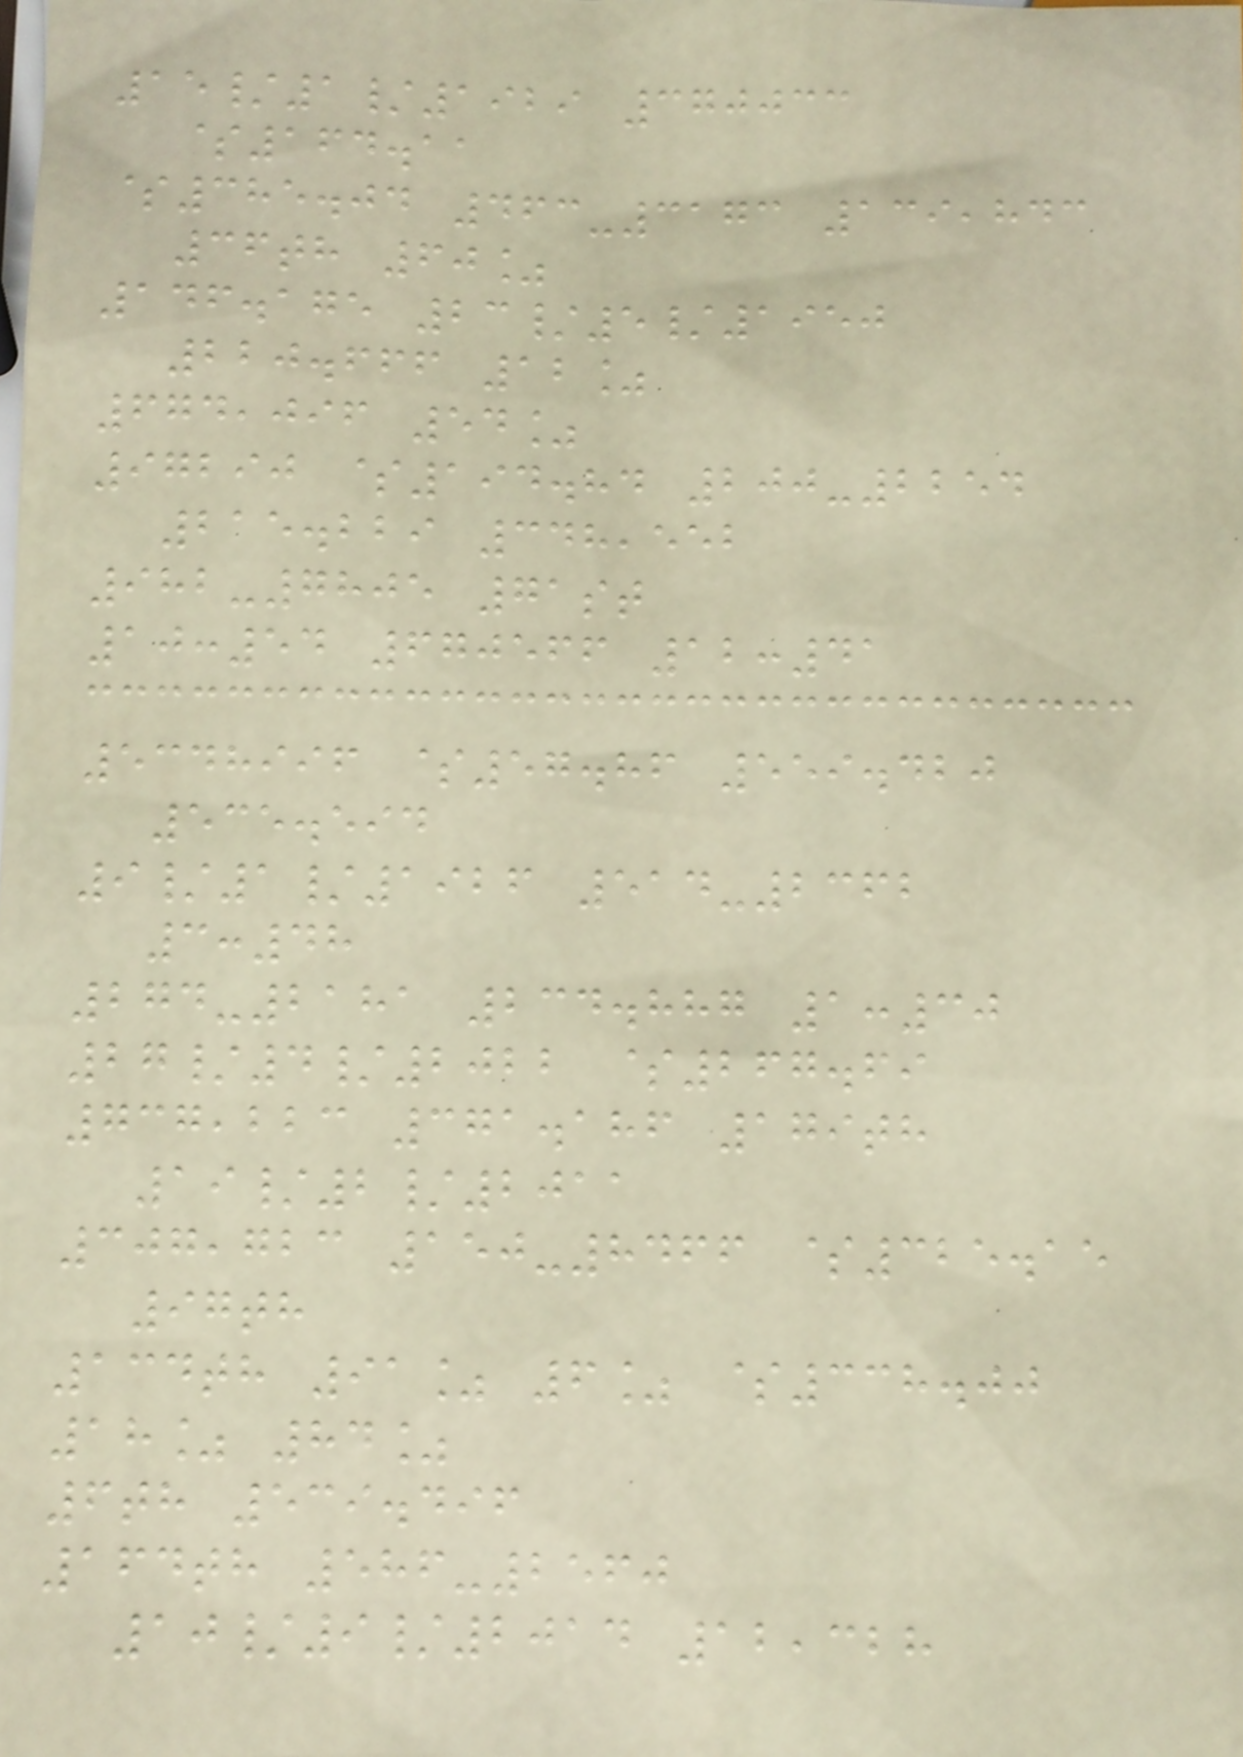15/1/1929 370033
$164.11
$385.04 463-3173 139,843
36th 60%
146.175 23/5/1950
220.666 12%
674,096 54%
97290 $194.84 200-2254
215.229 348,552
982-7805 71st
10:54 670566 12:41
5348996 $57.86 559.420
535.594
9/1/1926 514-2362
3:48
274-2181 234.887 1:30
27/4/2022 $267.69
737,223 371.186 179th
19/2/2011
307,723 150-8466 $325.15
97th
134th 91% 6% $338.00
18% 84%
6th 539.496
164th 586-2560
10/9/2014 12,328
